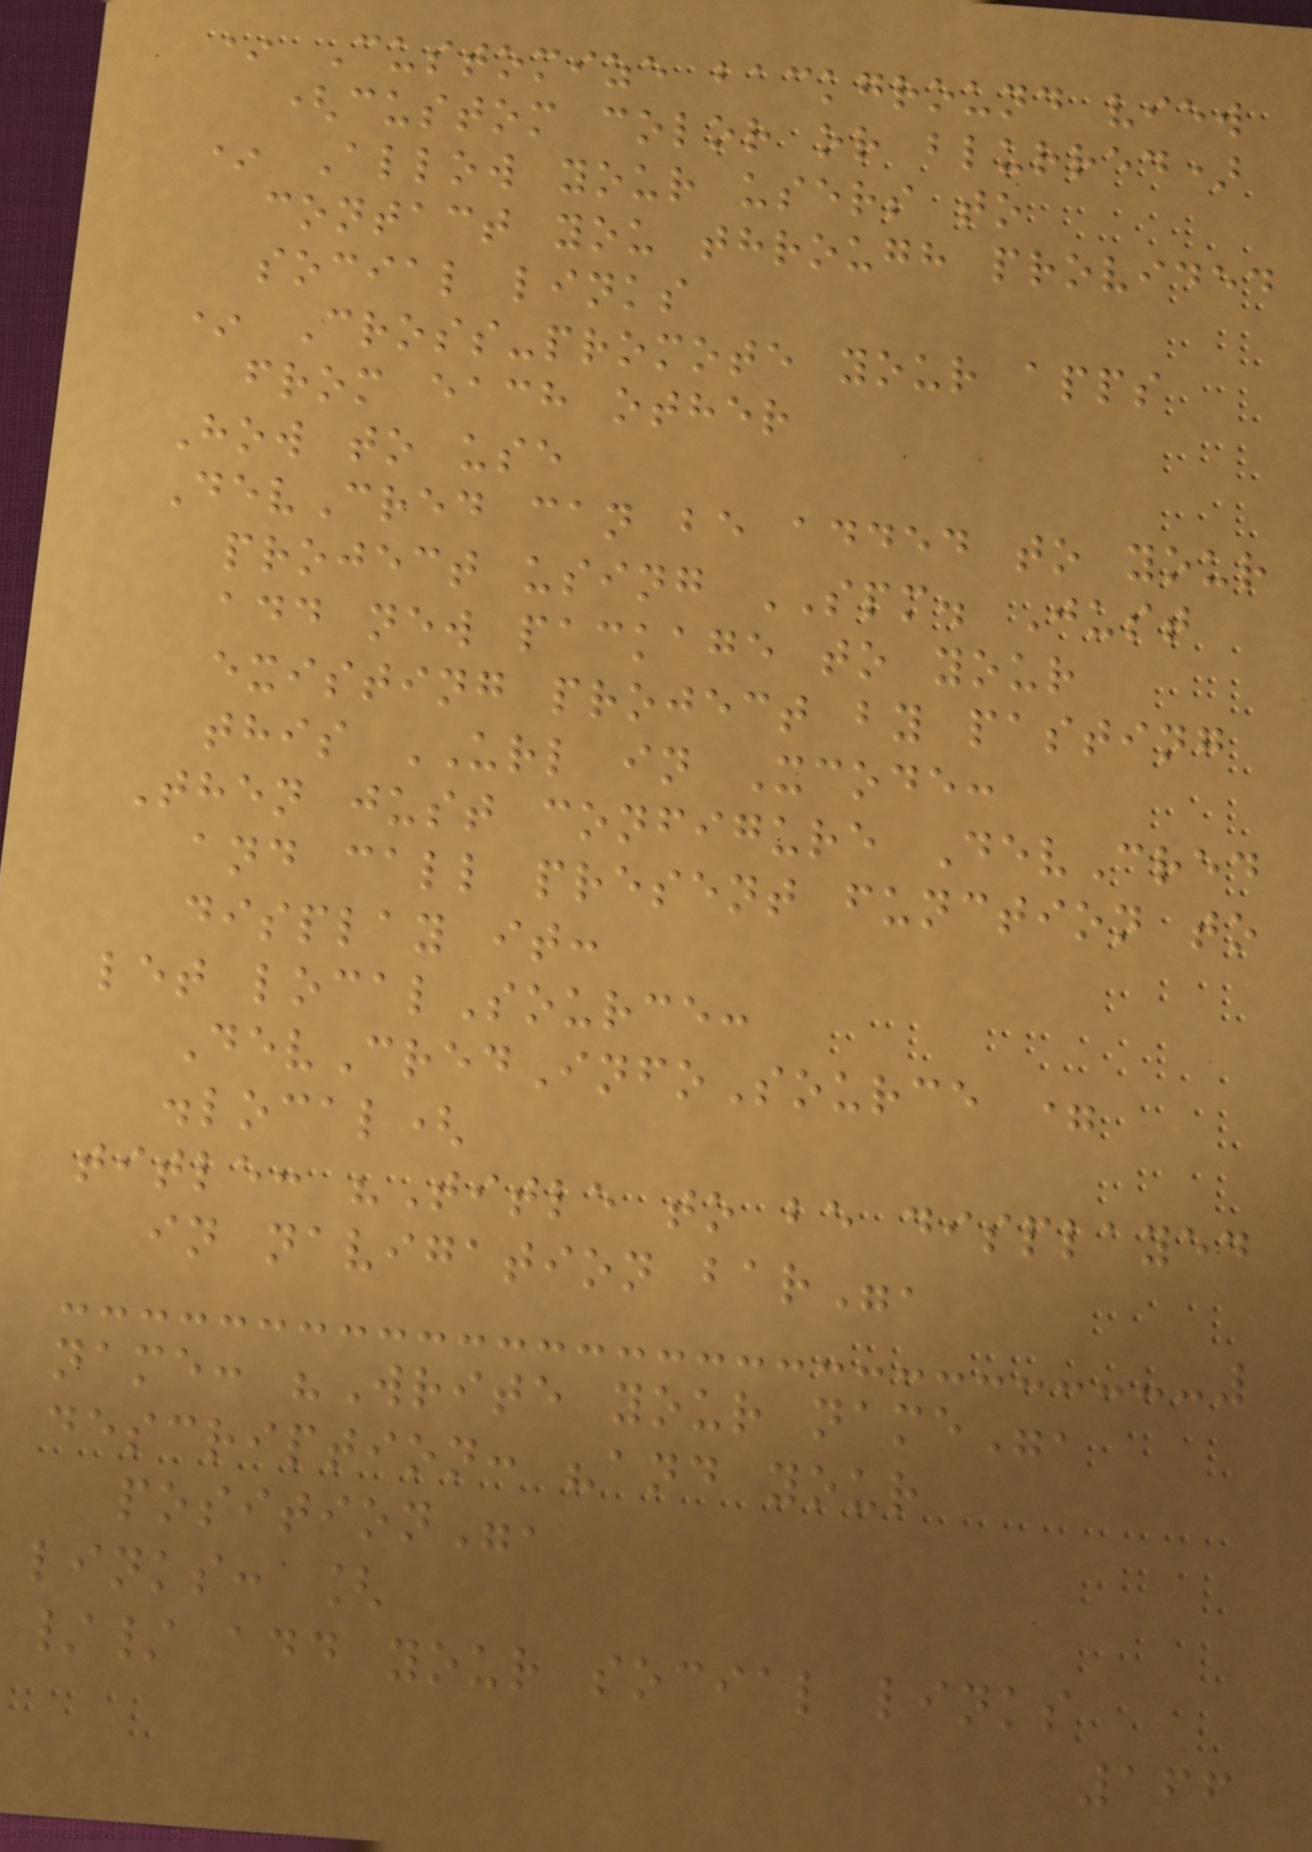* Customize background view
(custom color or blurred)
* Allow your users to
contact you through provided
social links
* Cross-promote your apps
from each other
How to use
DevCred can be added to your
project using SPM. Just
add new package to your
existing project by pasting
this URL in Xcode:
Then just configure DevCred
and call present function to
display it:
let localSource:
DevCredInfoSource =
.local(
title: "Title to be displayed
in navigation bar",
name: "Write your name",
description: "and your
position",
links: [
// add your social links
166
